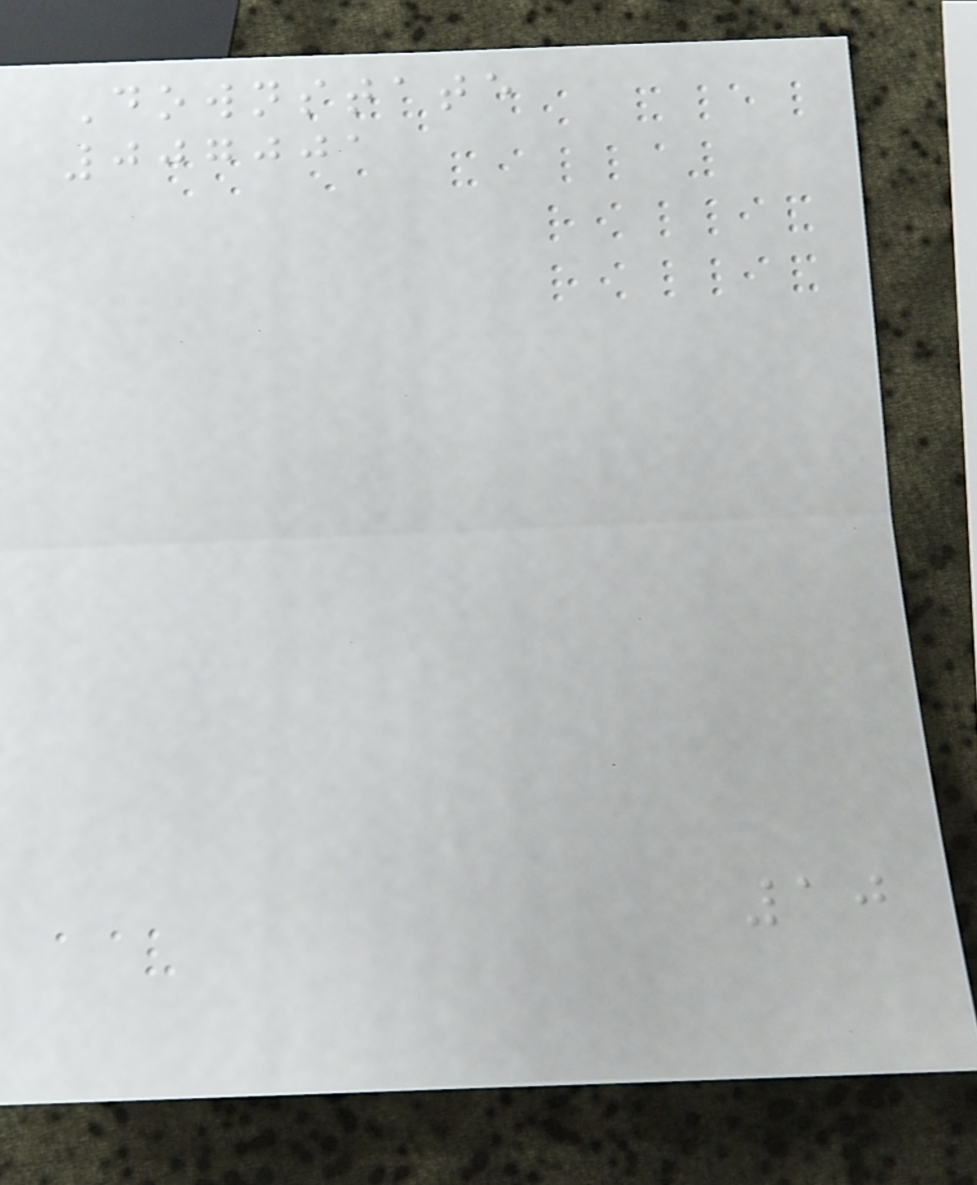Downstate
007001
10
